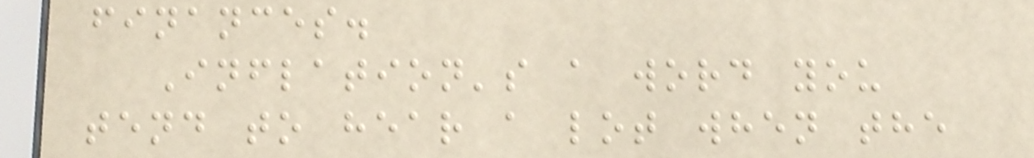finances.
Inflation's a word you
tend to hear a lot when the
